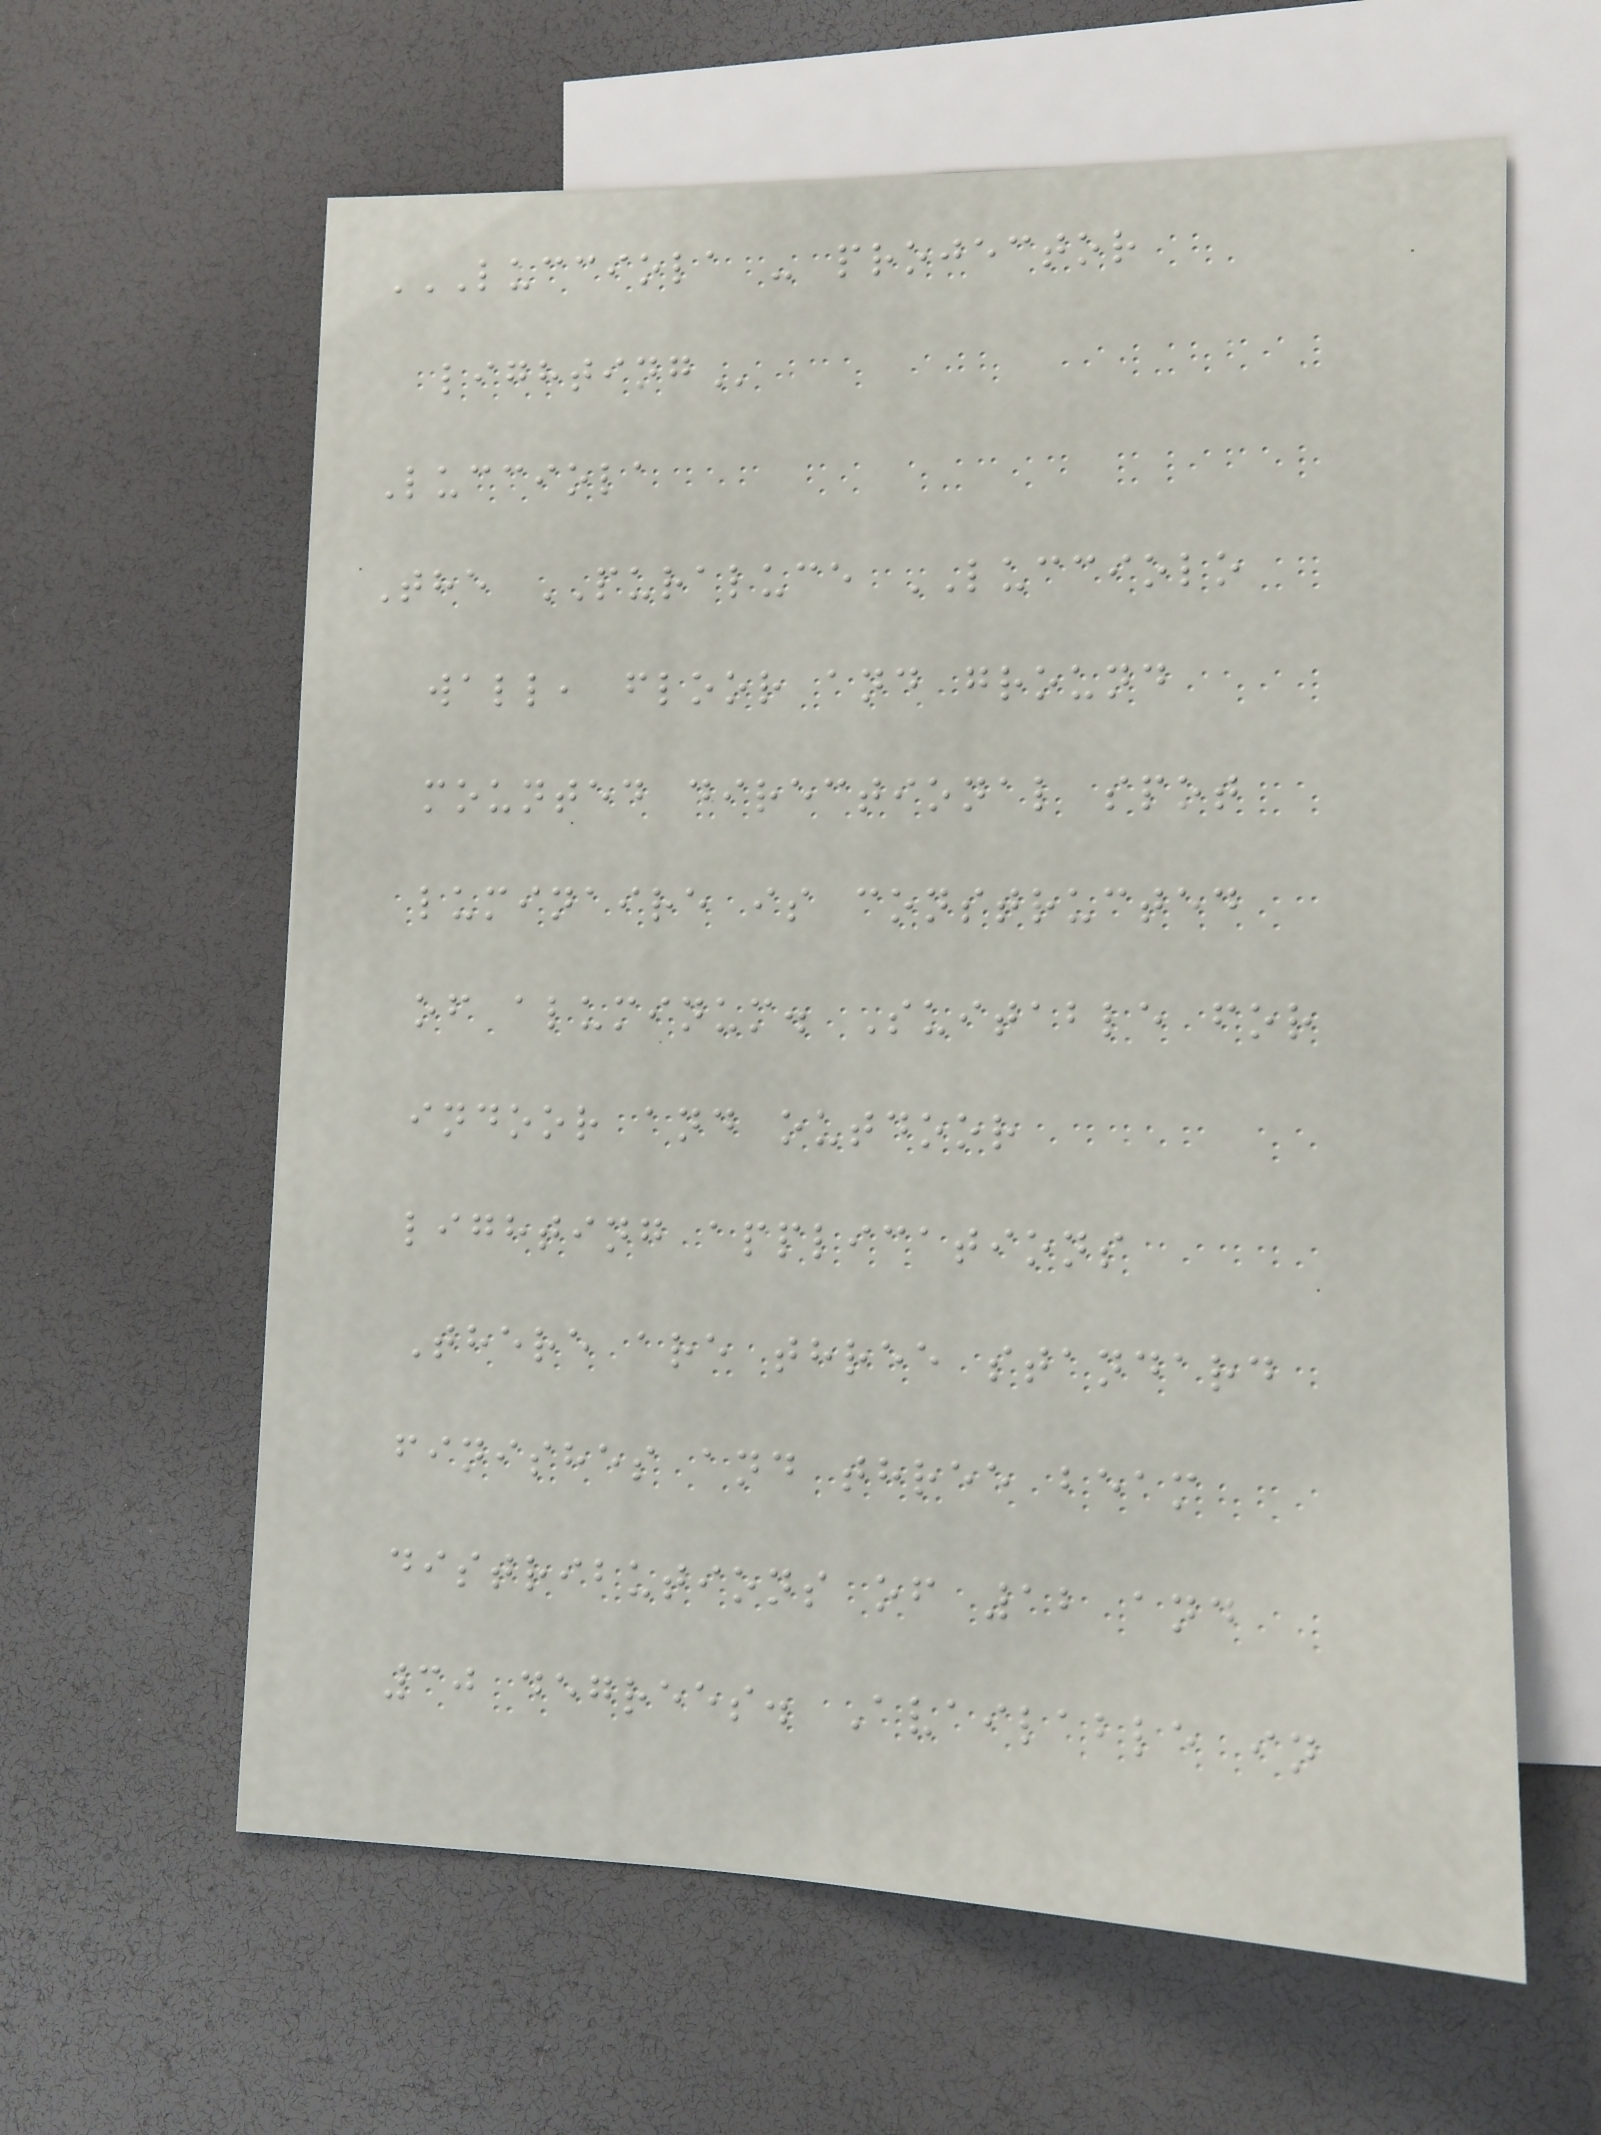LUCCIOLA - PROJECTOR
LIGHTING
Lucciola
The PURALUCE LUCCIOLO
wall, floor and ground
mounted directional spot
luminaire is constructed
of aluminum. Suitable for
indoor and outdoor
lighting applications
There are three standard
finishes and three beam
distributions of 12 and
30 degrees. Available in
